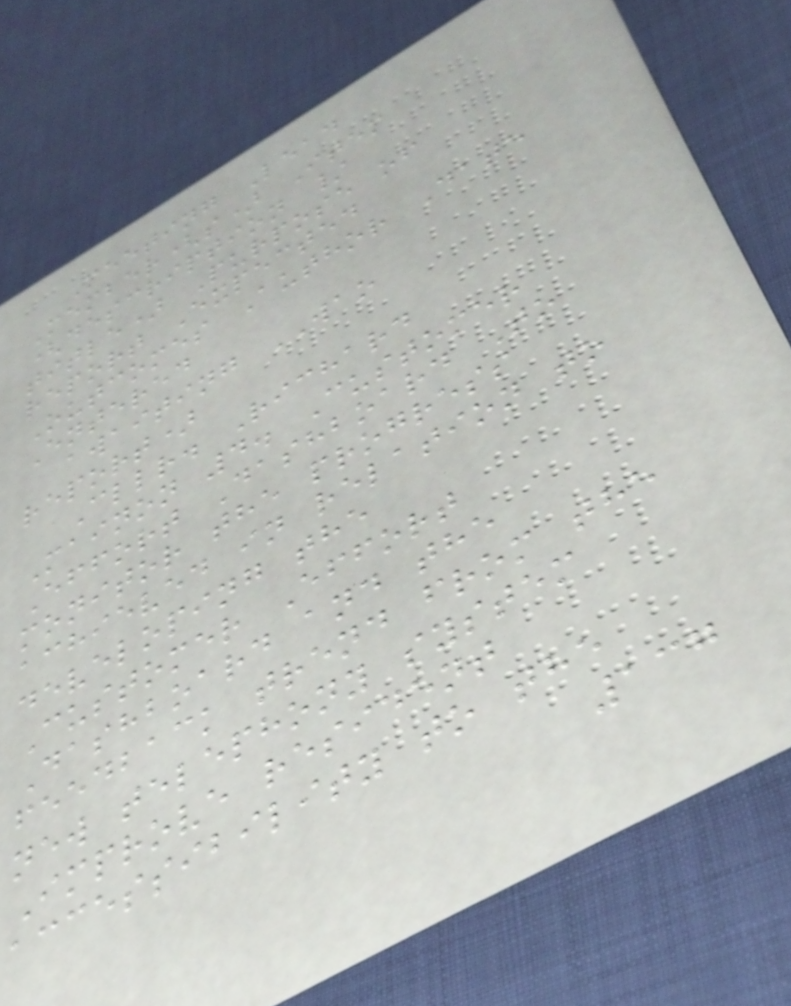Meeting Lead
Member(s) Item
(description /
title) Purpose of
report Expected
Outcomes Author Date
Entered
awaiting WAO
report)
Cllr. Richard
Mainon 4. Customer
Effort Dashboard To
monitor the progress
achieved in relation to
developing the
Customer Effort
Dashboard and the
feedback trend from the
new telephony system
Improve resident
accessibility to the
137
